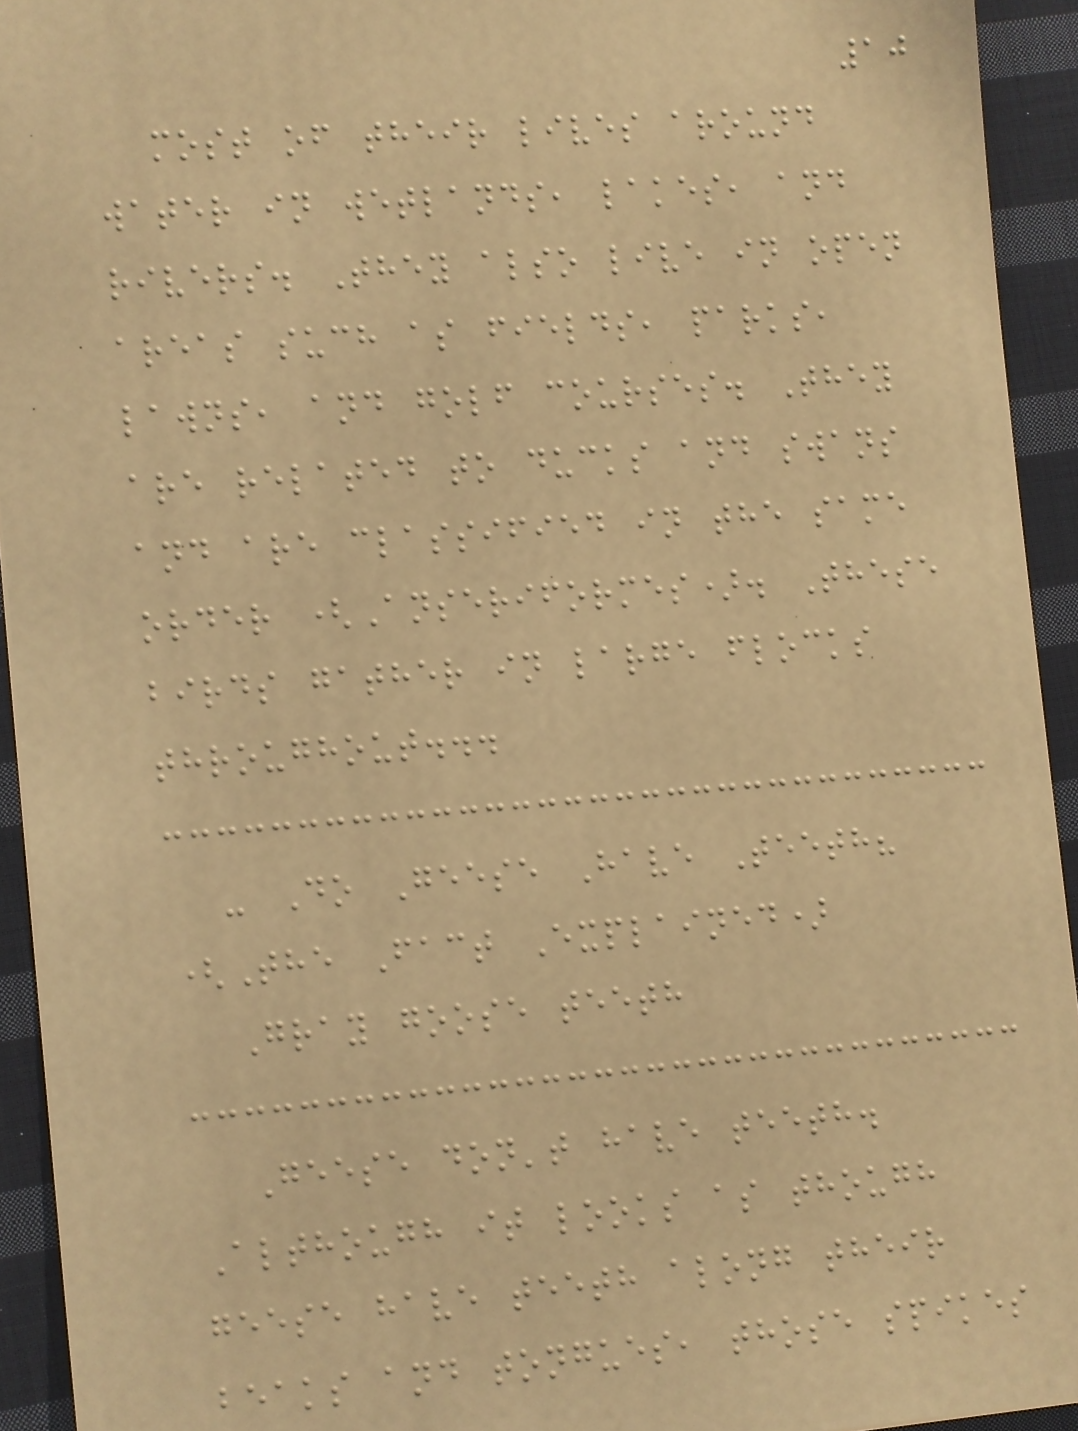10
most of their lives around
water in wetlands, lakes, and
rivers. They also live in open
areas such as fields, parks,
lawns, and golf courses. They
are related to ducks and swans
and are classified in the same
order (Anseriformes). These
birds gather in large flocks
throughout...
- Do Geese Have Teeth?
(The Fact Explained)
Gray goose teeth
Geese don't have teeth.
Although it looks as though
geese have teeth along their
beaks and tongues, those spikes
